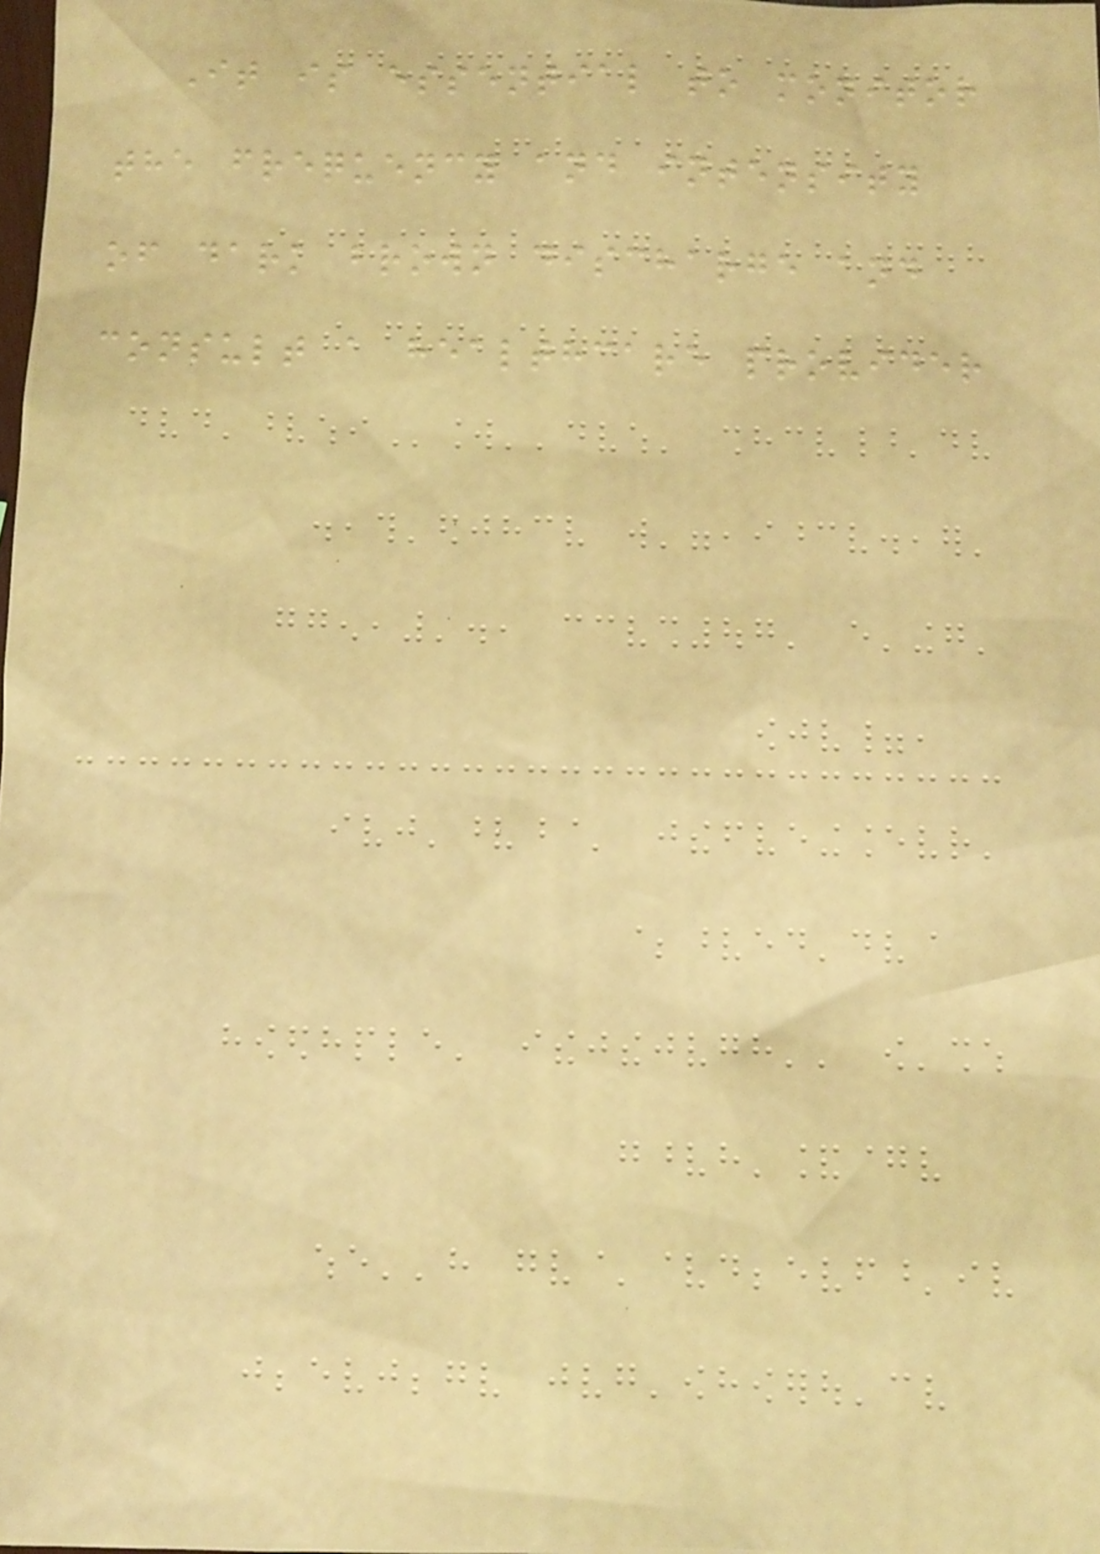It is essential to monitor
the frequency and intensity
of dark brown discharge and
consult a healthcare provider
